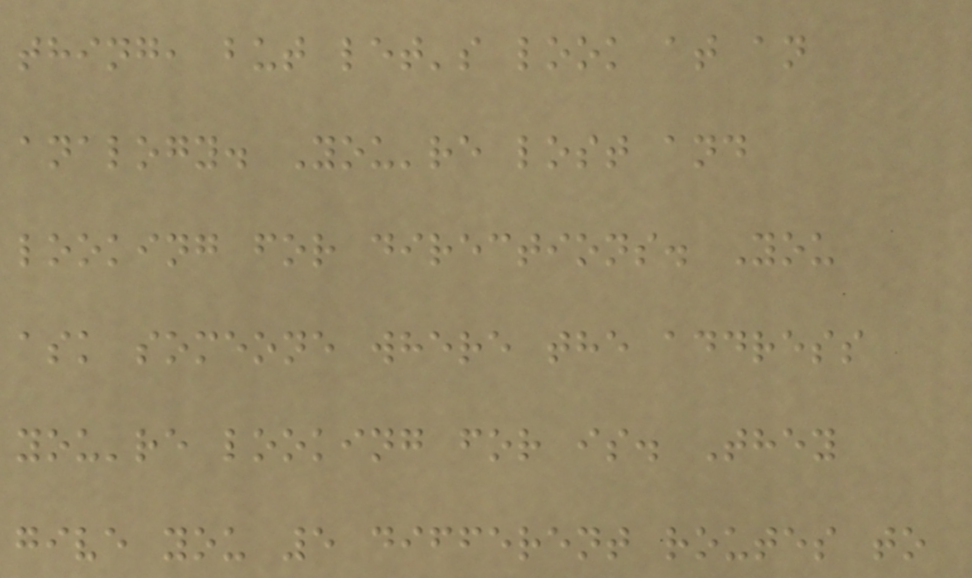thing, but let's look at an
analogy. You're lost and
looking for directions. You
ask someone where the address
you're looking for is. They
give you 5 different routes to
